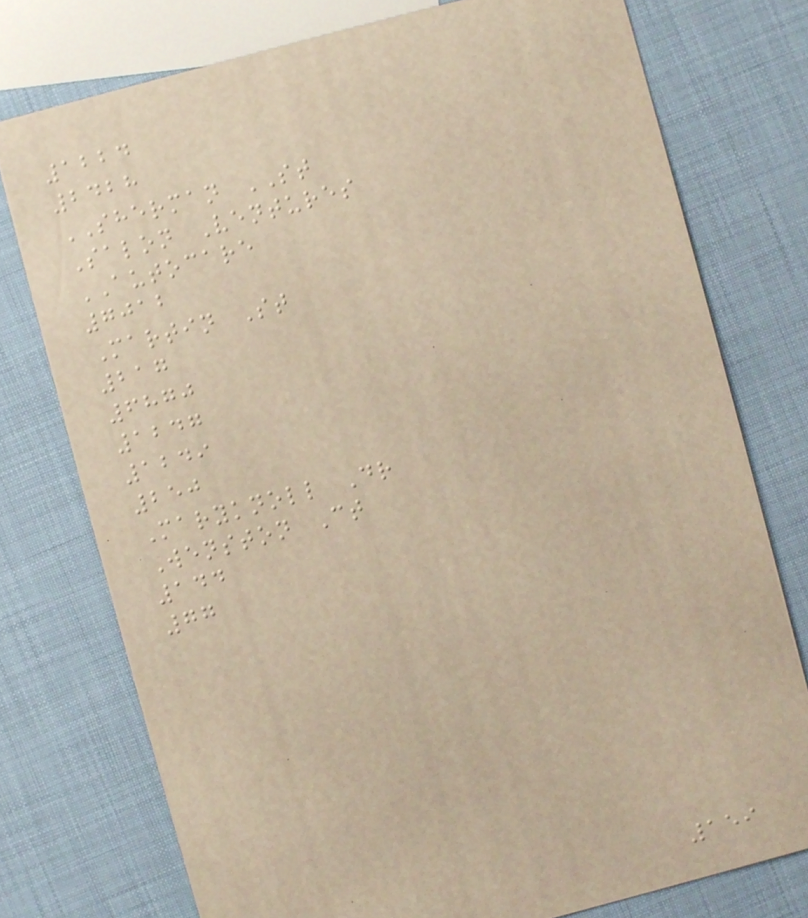1224
2428
SHERMAN ST
Salon Ventures
AUTOCARE
7012
Martin St
217
6870
1247
1249
250
Maryknoll Dr
Wenston Ct
144
77
159
